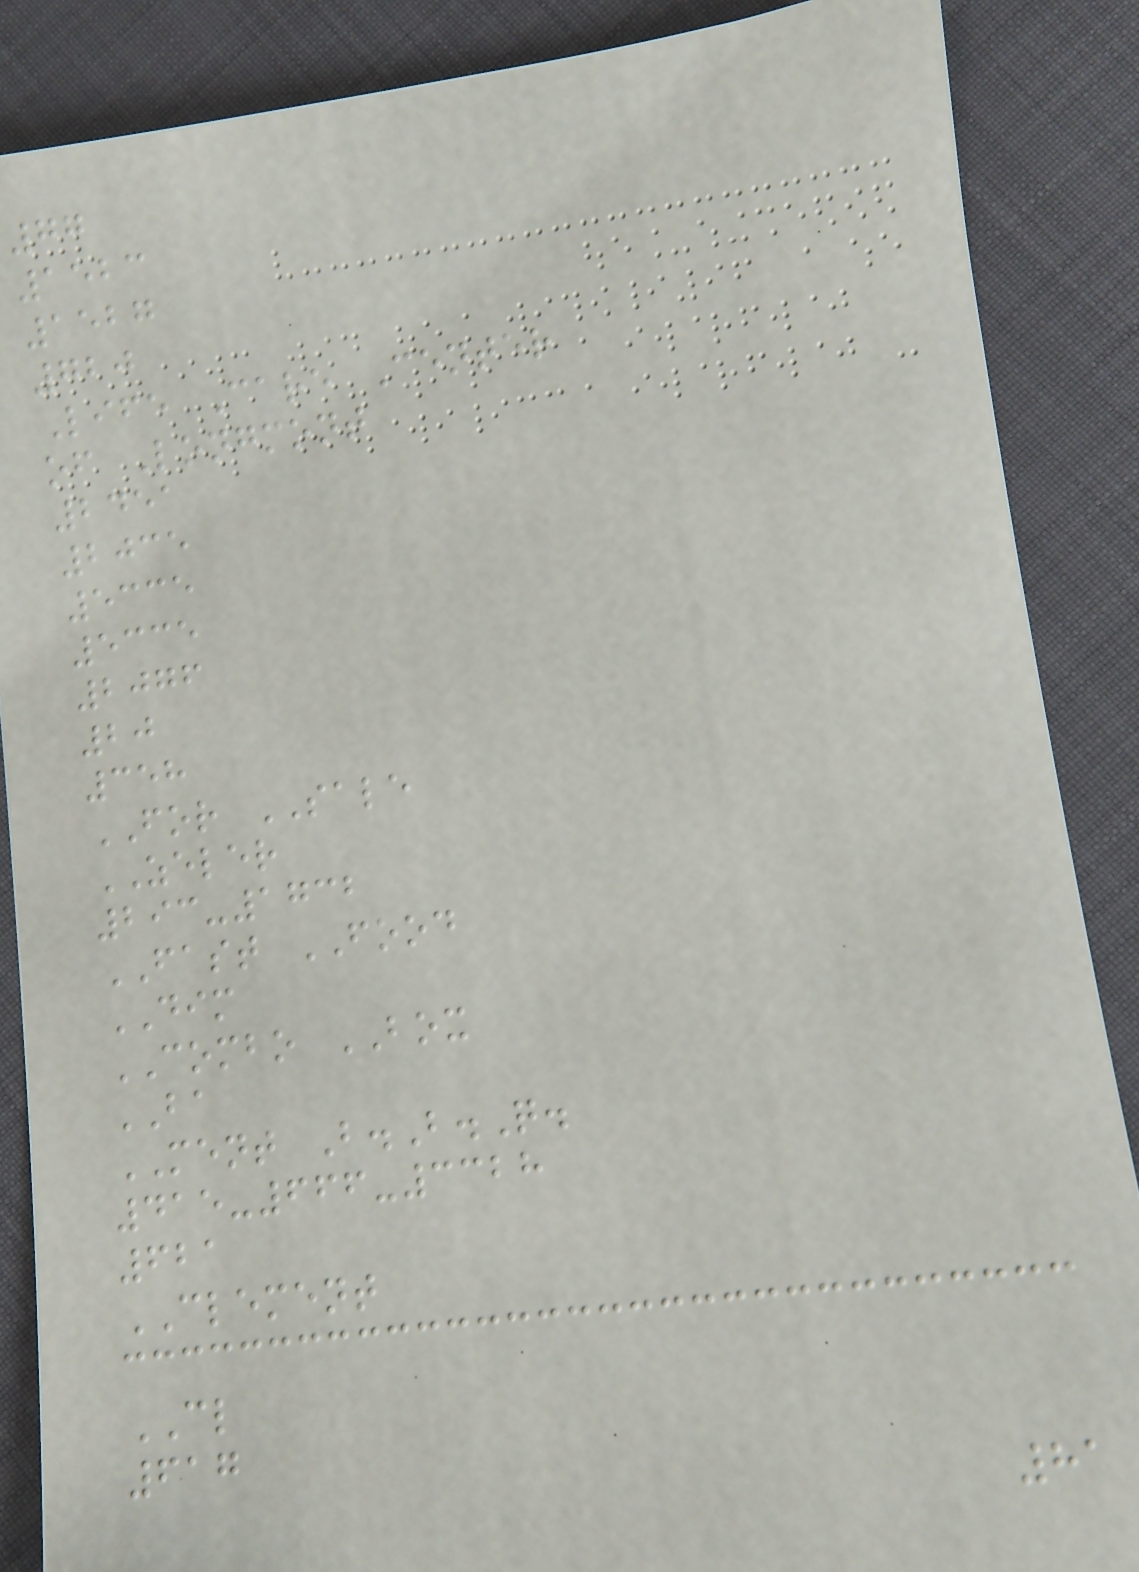77
1523
1527
720
Life Care Center
of Longmont
2451
2035
5335
5335
2076
20
358
FOR SALE
ZELER
293-1732
FAST FOOD
DIM
COMBO BOX
BA
MENT B.B.Q.
415-666-3328
621
CLEMENT
CL
617
81
